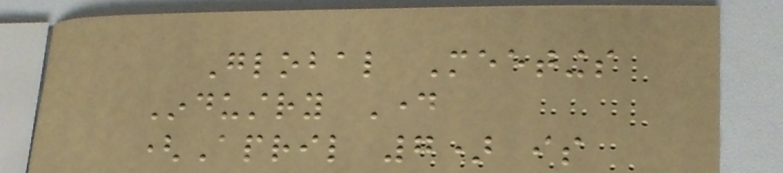Global Meetings
Industry Day
(April 7) is
